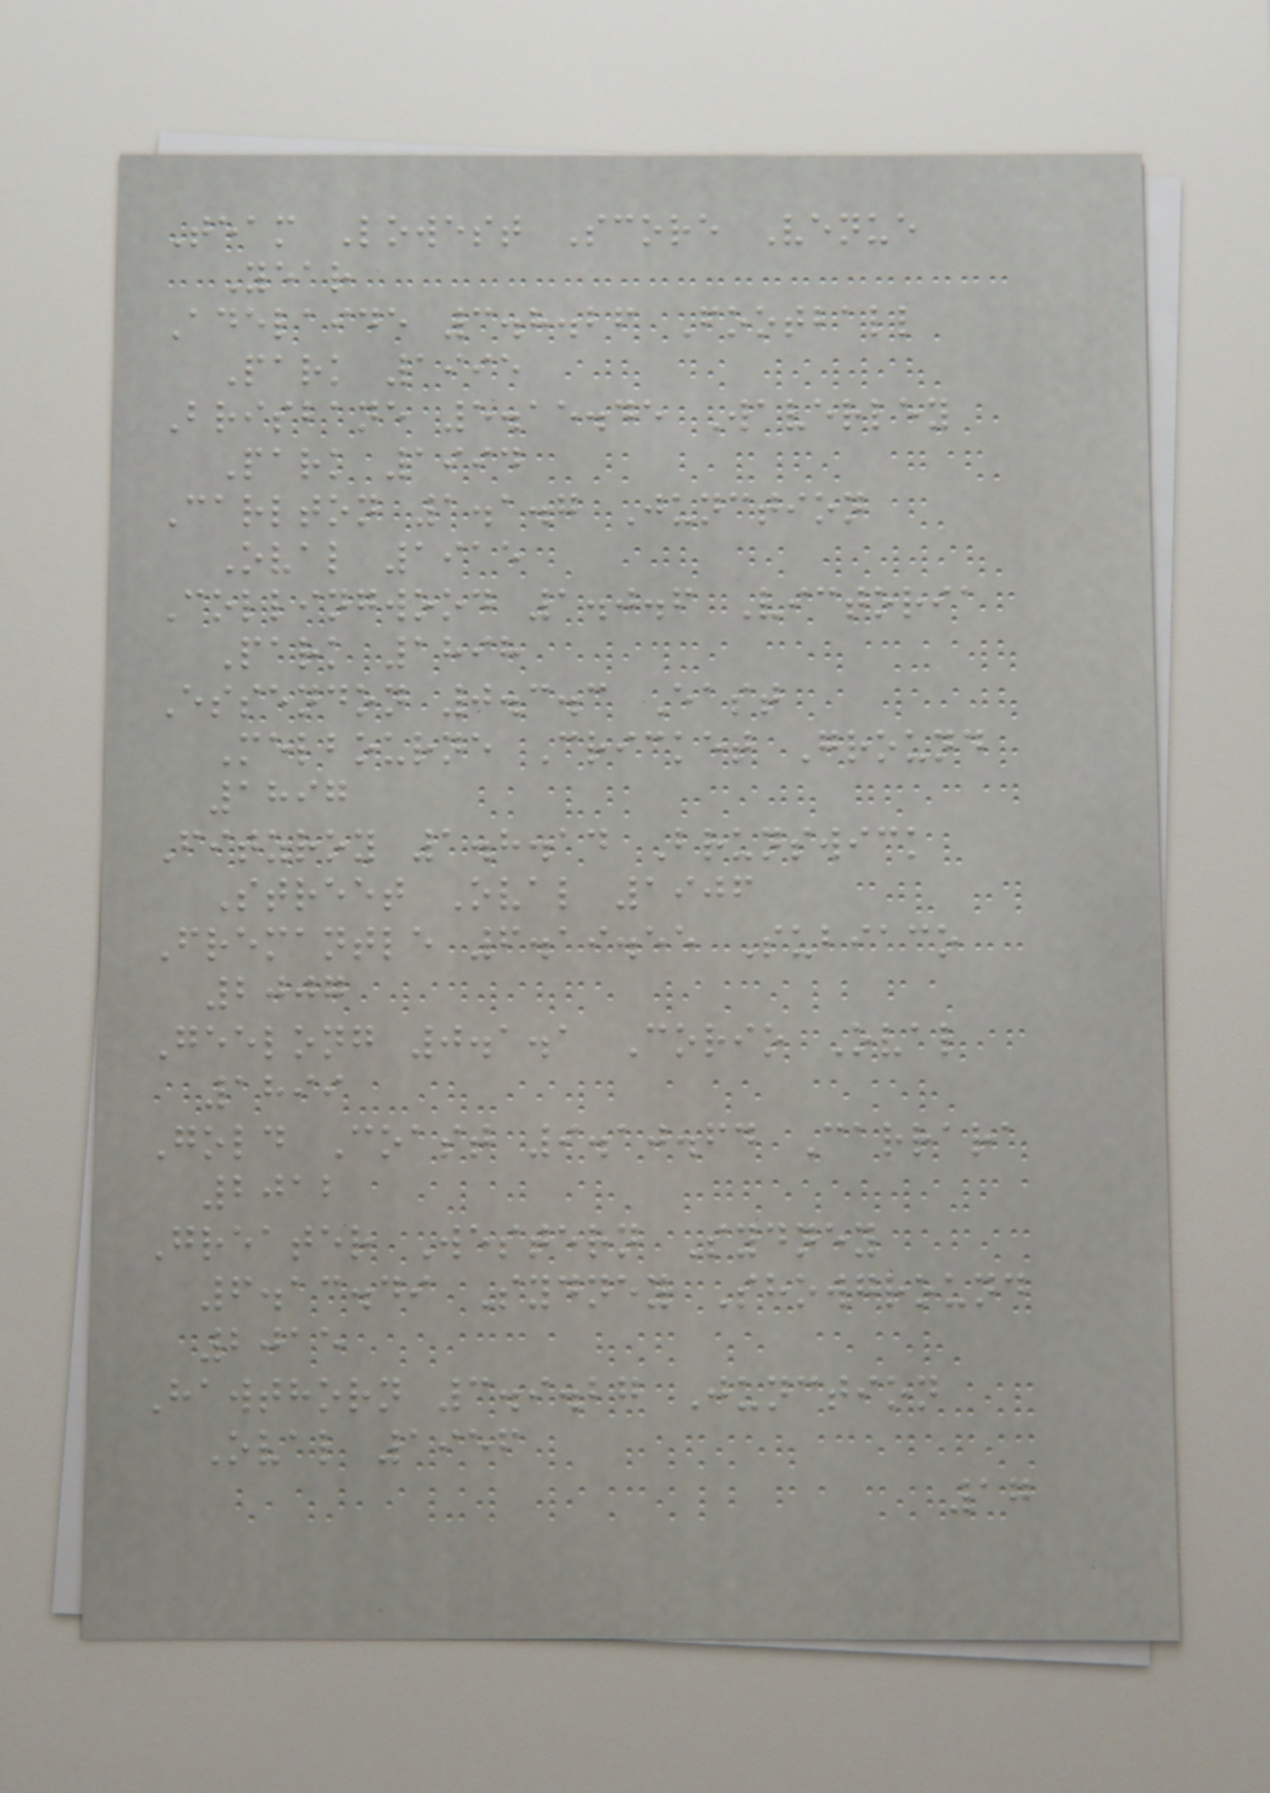Team Lowest Score Venue
Year
Adelaide 3.8.26 Football
Park 1995
Brisbane 5.15.45 Waverley
Park 1994
Carlton 1.1.7 Junction
Oval 1915
Collingwood 1.0.6 Victoria
Park 1898
Essendon 0.3.3 East
Melbourne Cricket Ground
1897
Fitzroy 1.8.14 Brunswick
Street Oval 1906
Fremantle 6.19.55 Subiaco
2007
Geelong 0.1.1 Corio Oval
1899
Gold Coast 9.10.64 Carrara
2012
Greater Western Sydney
6.13.49 Sydney Showground
2015
Hawthorn 3.9.27 Junction
Oval 1956
17
